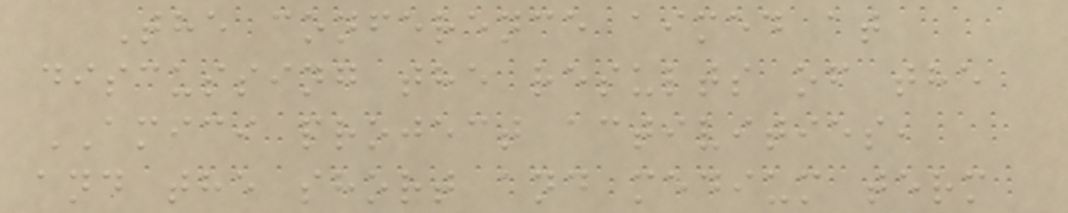The conference aimed at
discussing the results of the
AMICI project activities,
and the short and medium term
